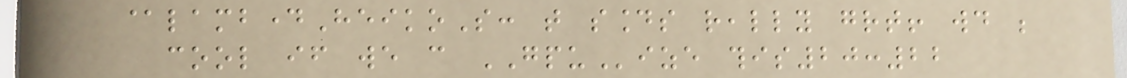@lambdayHeikoS: that sounds really great! would be
cool if we can GPUize this20:22
